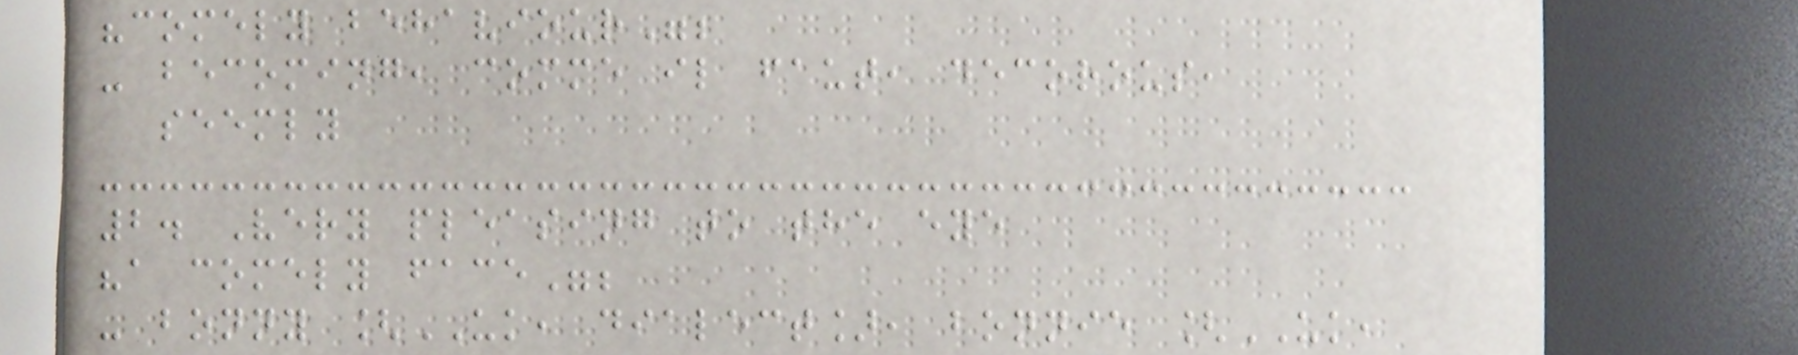"comely behaviour";
- becoming, comme il faut, decorous,
seemly
2. Very pleasing to the eye
"a comely face";
- bonny [UK, dialect], bonnie [UK,
